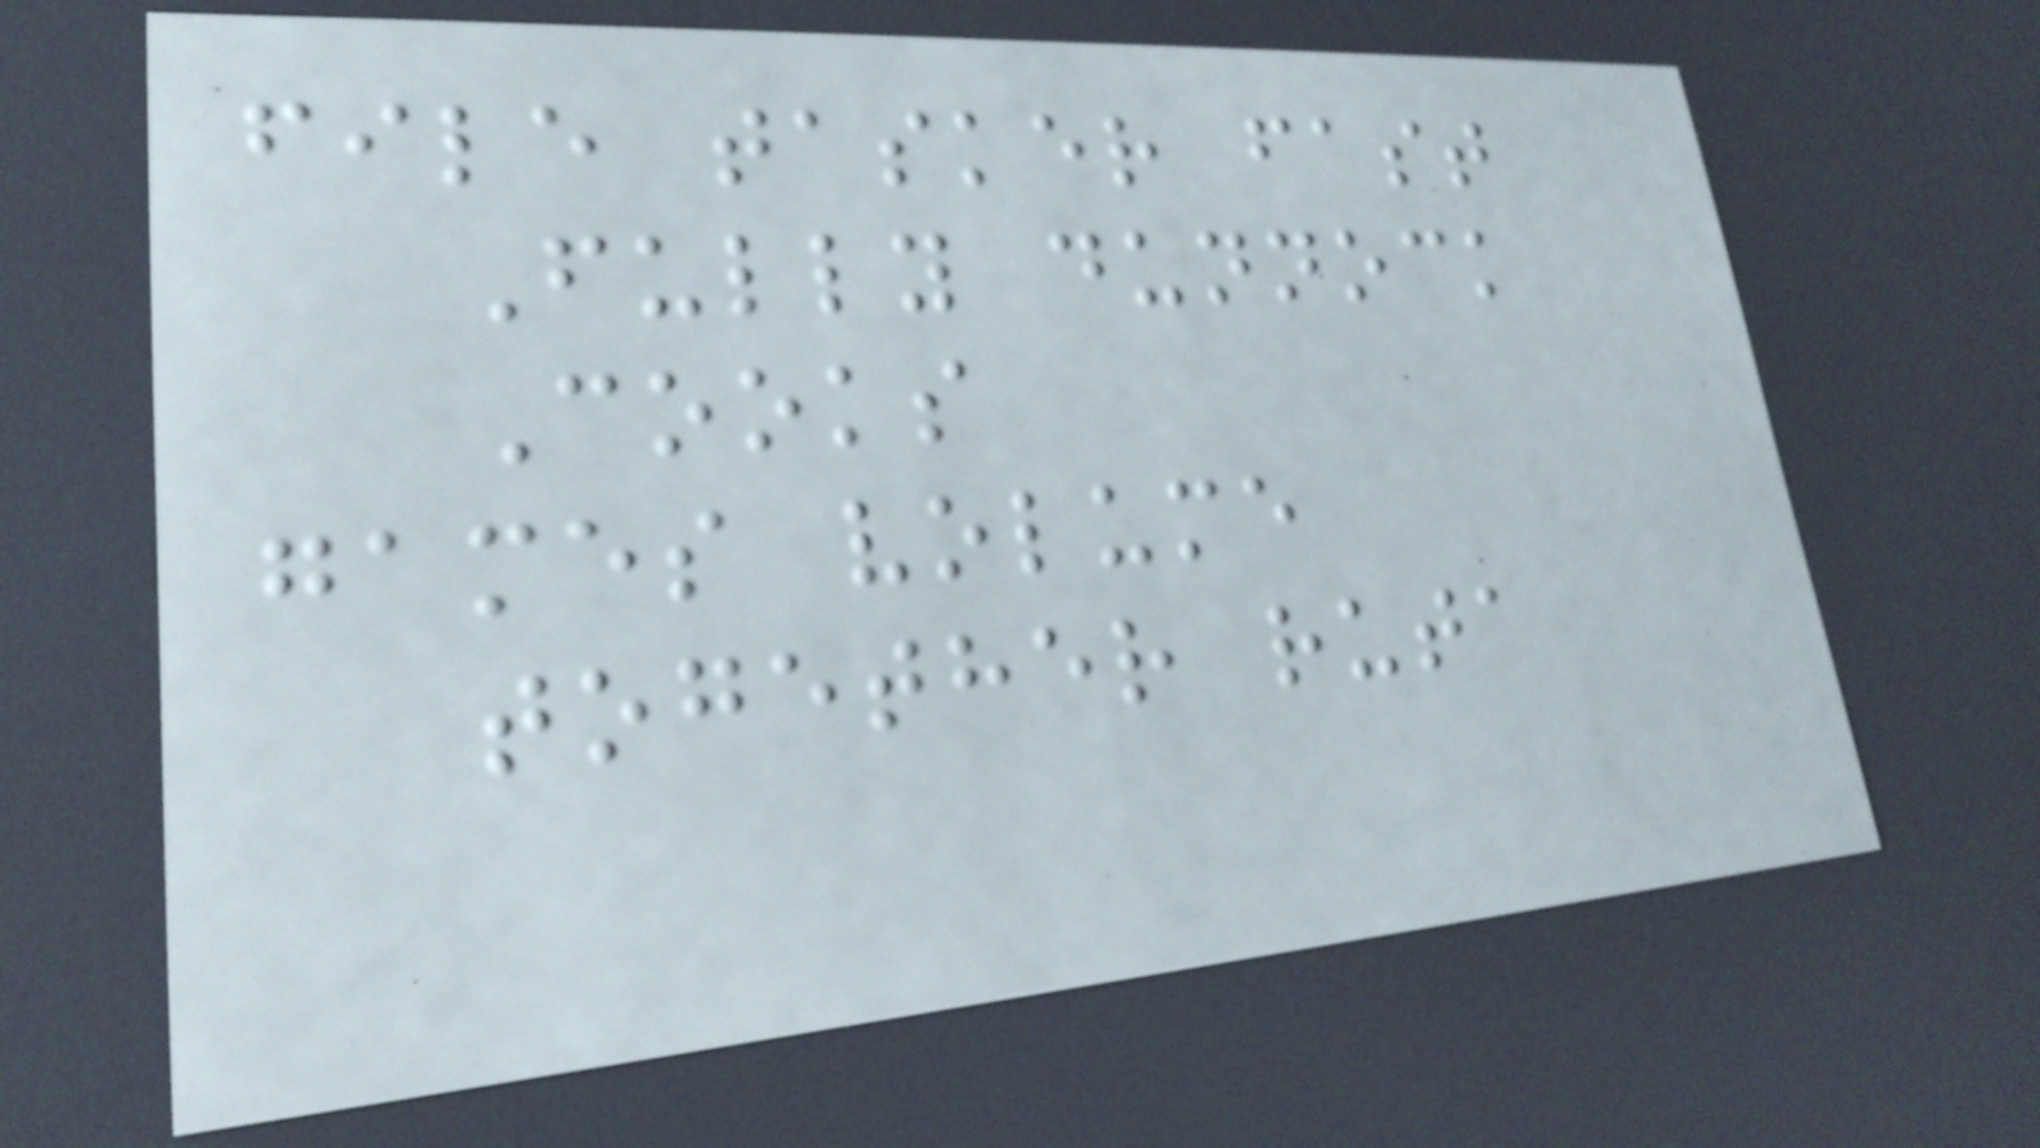file tasker fast
Fully dunnock
Cooks
games volume
together ruta
